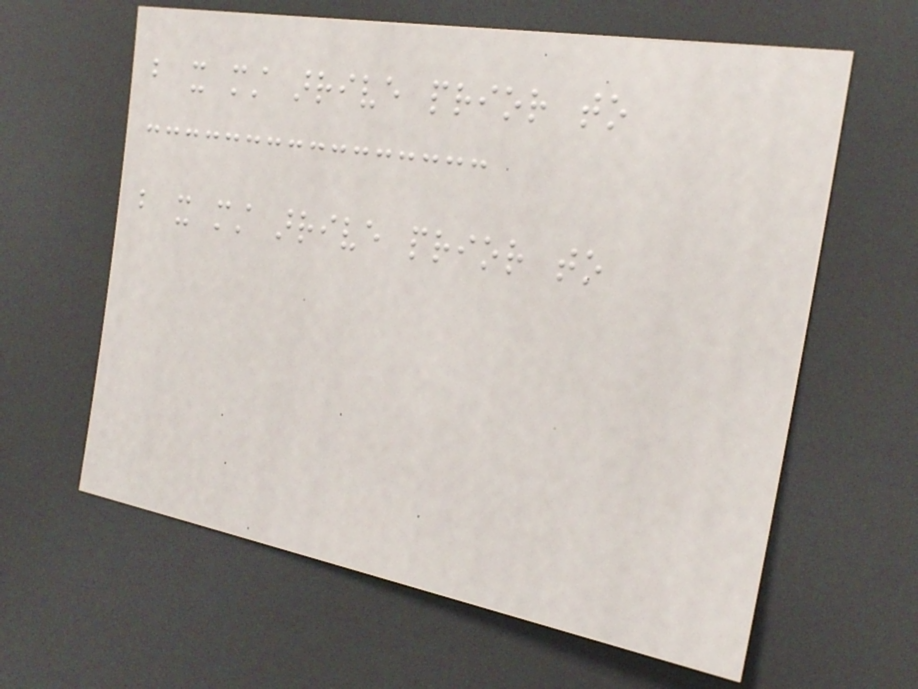but it must arrive prior to
but it must arrive prior to
